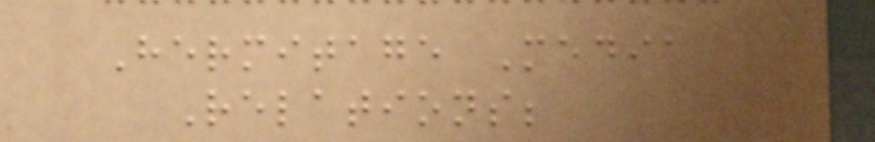Hermitage Media
Relations;
